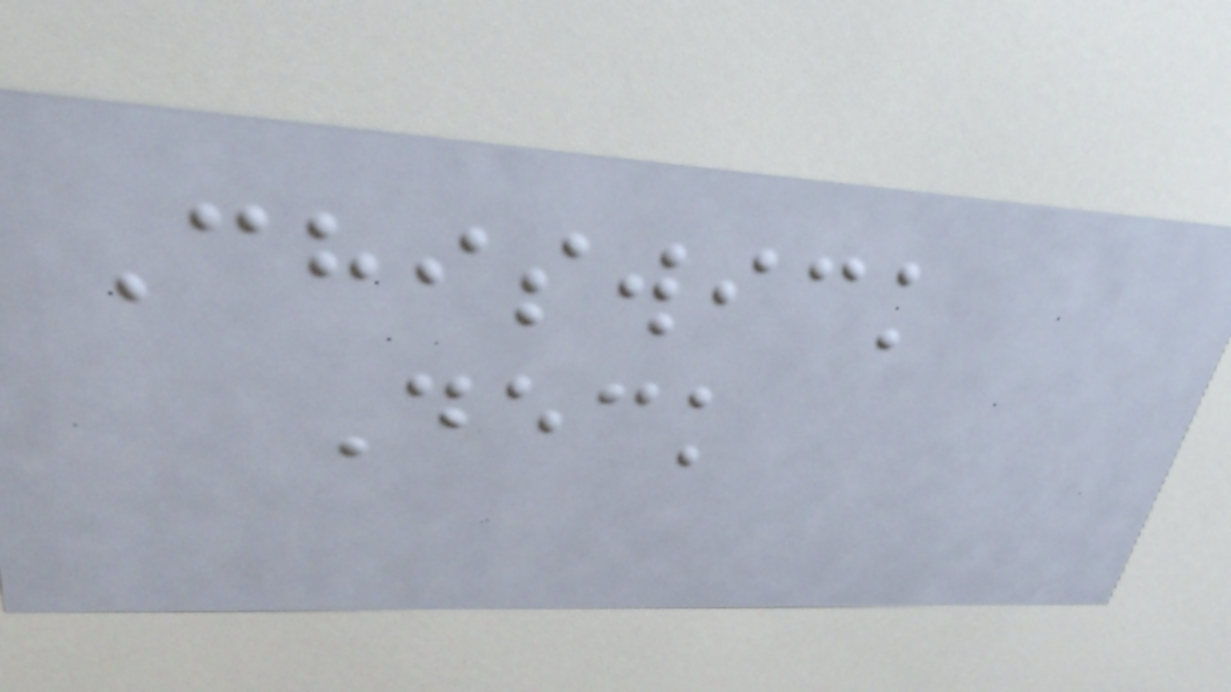Chiswick
Deck
